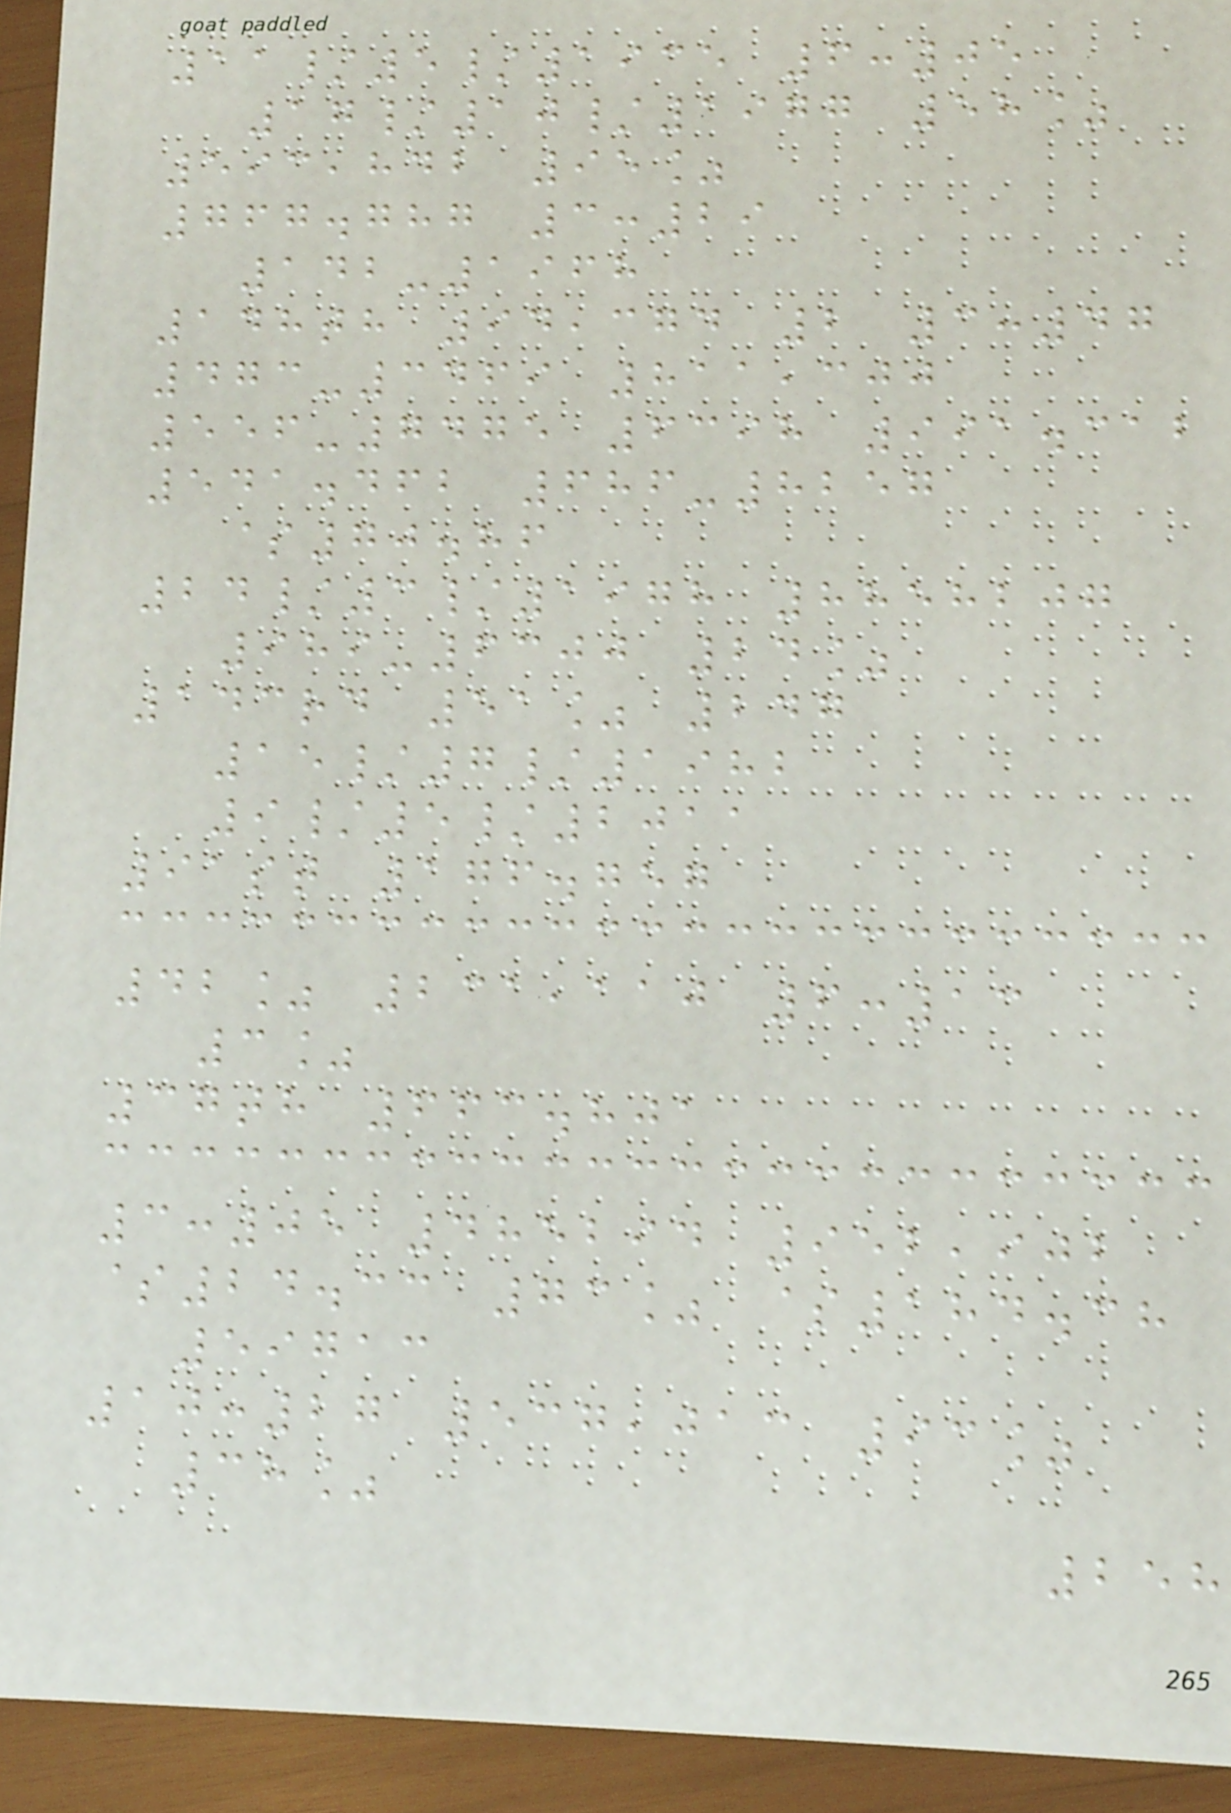11/5/1935 6:05
17/10/1977 58%
593,842 95%
767.787 3:29
142-1968
148th 94,374 2 3:47
473-3469 811,300
556-7475 6398 991.312
541.462 686-8257
$70.86
24/3/1978 8858207
989-6300 24%
143rd 51% 247
15/7/1982
9/5/2011
91st 176.757
42% 231,110 6:13
3%
37th 663.801
3:05 485294 952,902
$24.33 73% $184.38
59713
10:27 537,013 93%
38%
258
